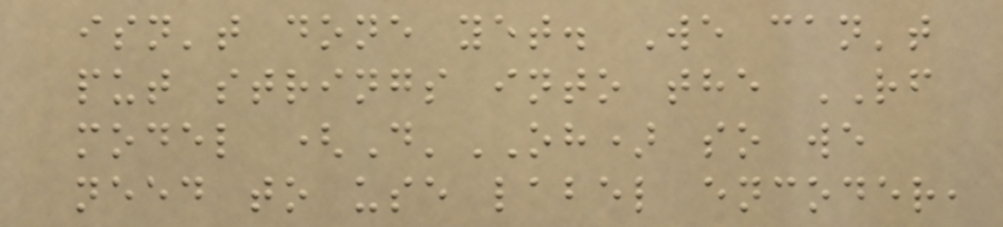isn't done yet. We can't
put strings into the RF
model (D'OH) so we
need to use label encoder,
